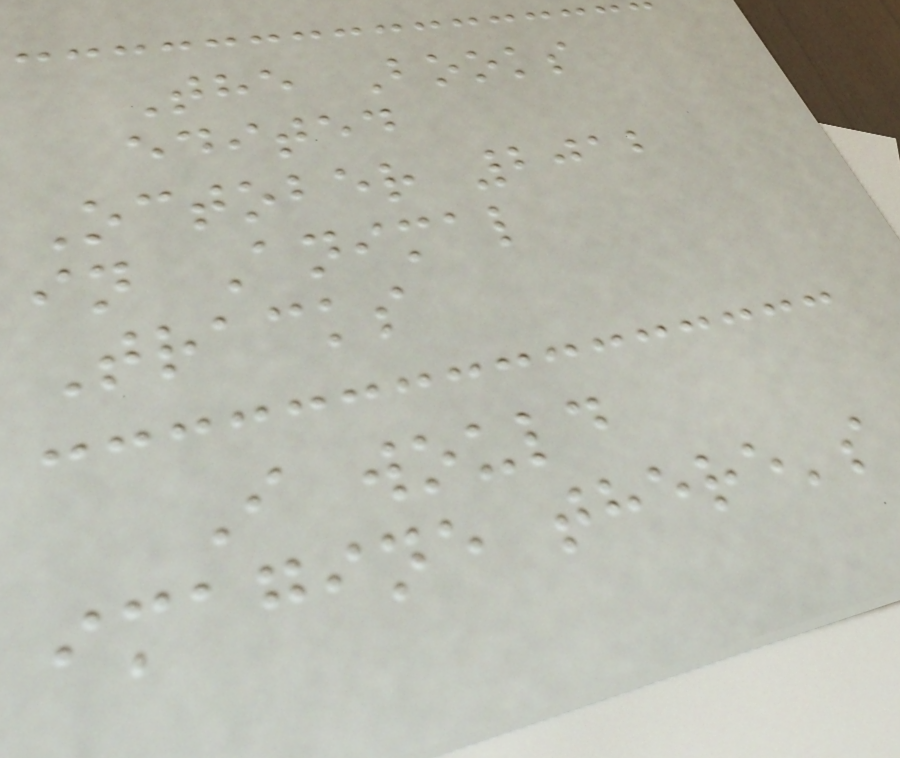The Books
edited
October 2012
in Animal
Tracks
I would
imagine there's
